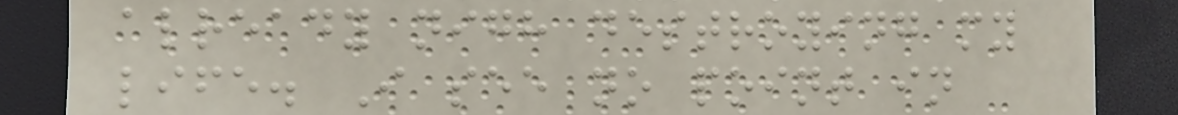already nigh destroying my
life. I see no point in
